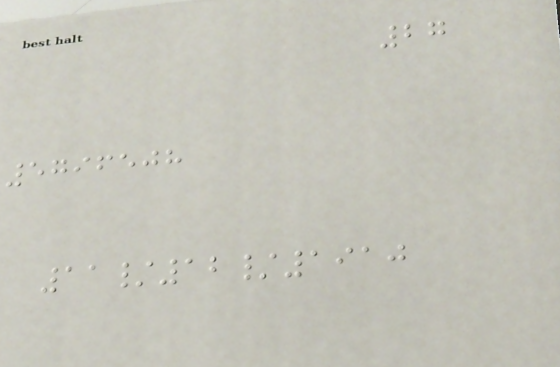27
5796508
11/12/1910
